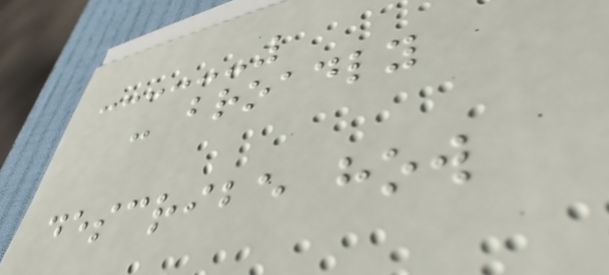- broadly
describe how
